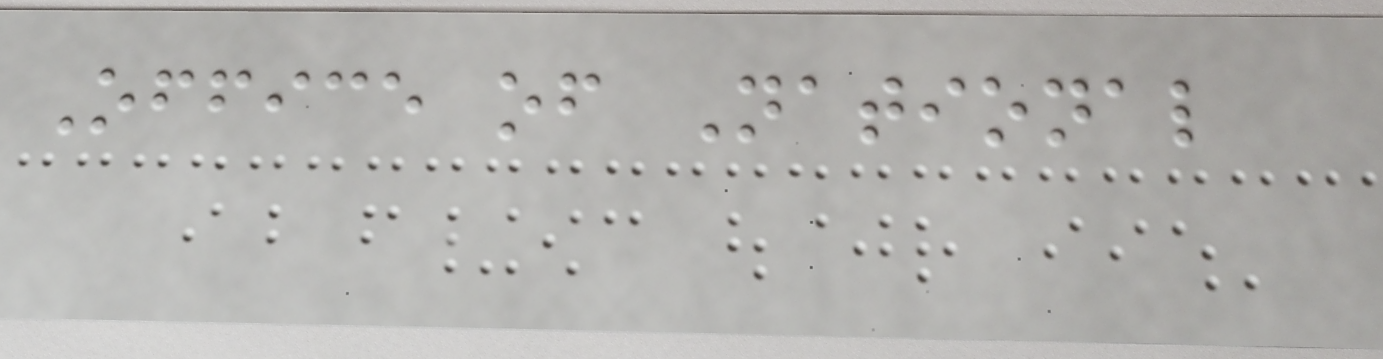Office of National
